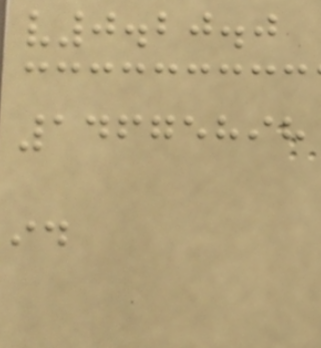v0.20.0
14675898
id
